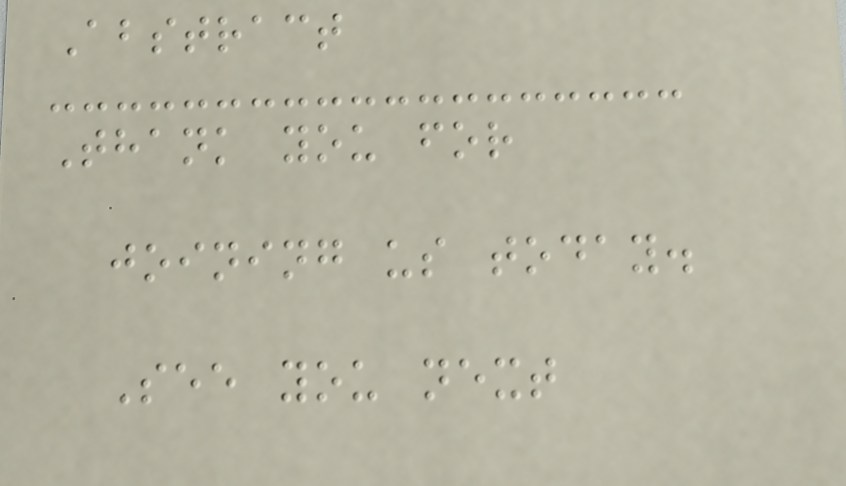Abstract
Thank you for
joining us today.
See you next
